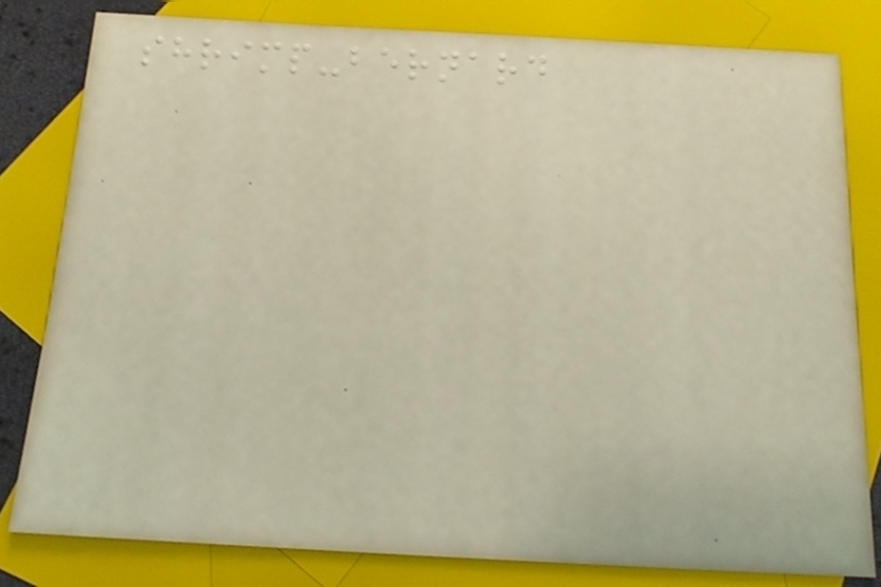shrimp-bernard
